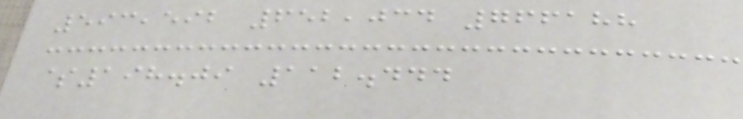593,592 652,034 766188
$198.09 112.444
